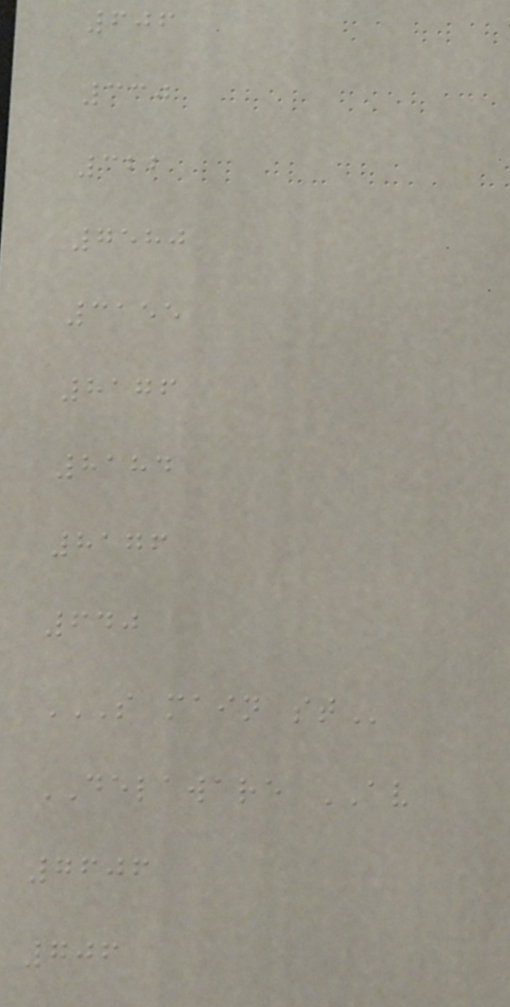606
330
322
7580
3155
8176
8184
8176
640
S MAIN ST
DELAWARE AV
7606
706
